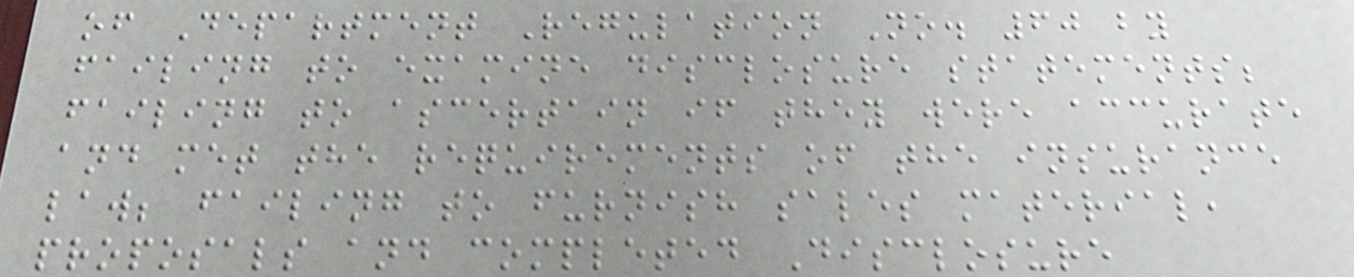of Department Regulation No. 60 by
failing to examine disclosure statements;
failing to ascertain if they were accurate
and met the requirements of the insurance
law; failing to furnish sales material,
proposals and completed Disclosure
